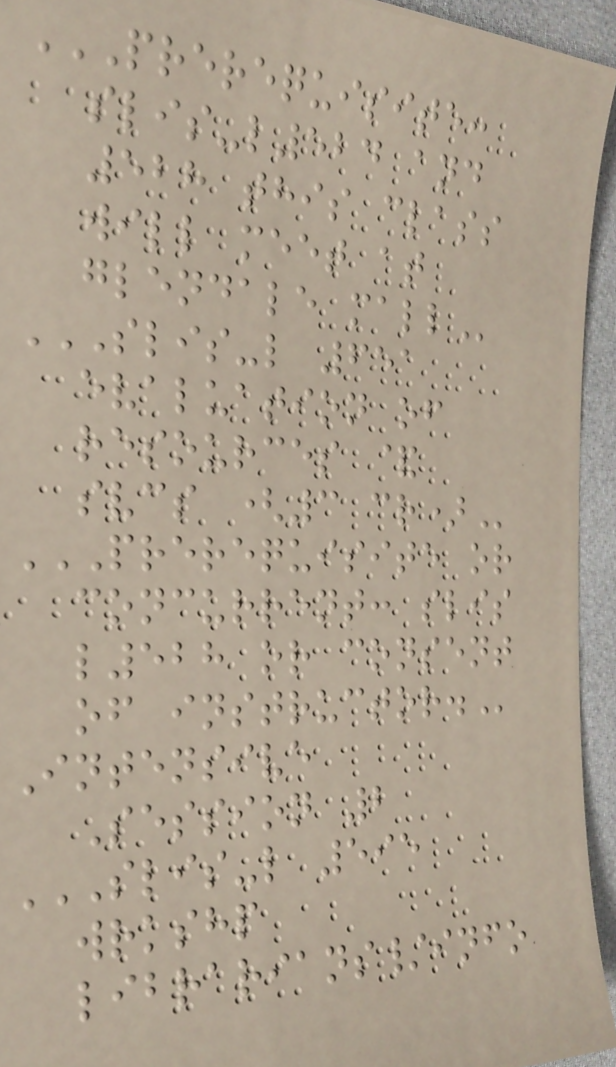PREREQUISITE:
SLIS-L524 AND
528 THIS CLASS
WILL MEET AT
GLENDALE MALL
SLIS-L 651
EVALUATION OF
RESOURCES &
SVCS (3 CR)
PREREQUISITE OR
CONCURRENT: SLIS
L528 OR CONSENT
OF INSTRUCTOR.
Intensive
Session 2
SLIS-L 595
WRKSHP
LIBRARIANS/INFO
